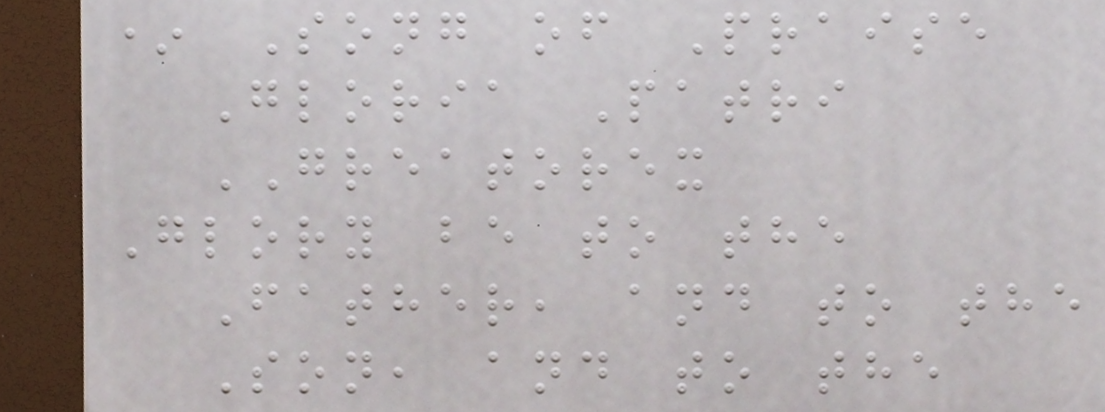* Song of Praise
Gloria Patri
GREATOREX
Glory be to the
Father, and to the
Son, and to the
